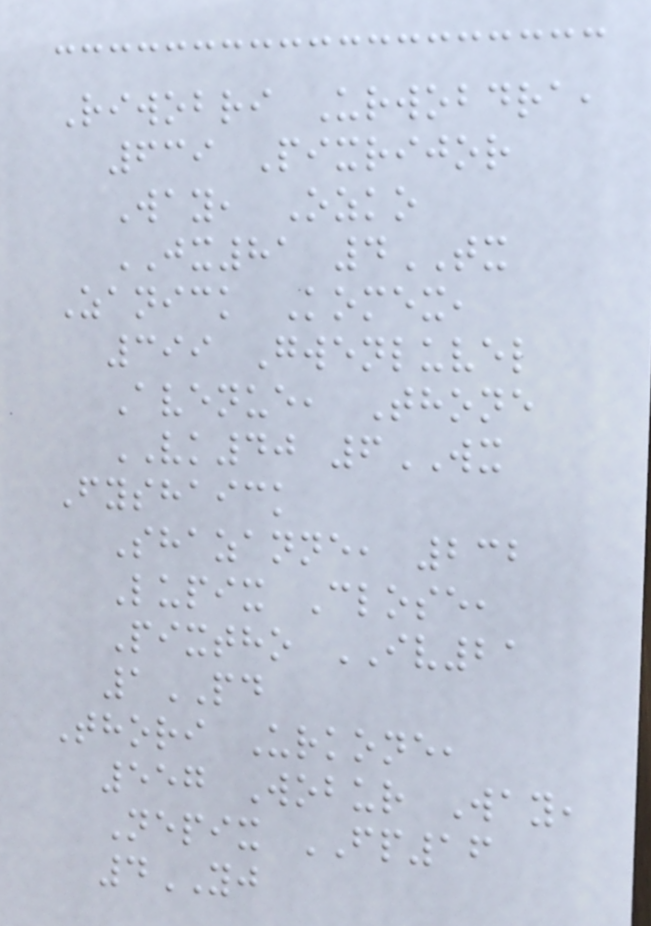Riwobri Urwobdra,
639 Pixrijor
Way, Ozko
JX81 4TX
Zanick Komex,
399 Gwenluvel
Avenue, Thone
VK40 6WX
Fyshaick
Shazanne, 232
Lupix Close,
Pixtho IV21
1PD
Thori Urkone,
557 Wobur Way,
Nepix FP16
4YJ
